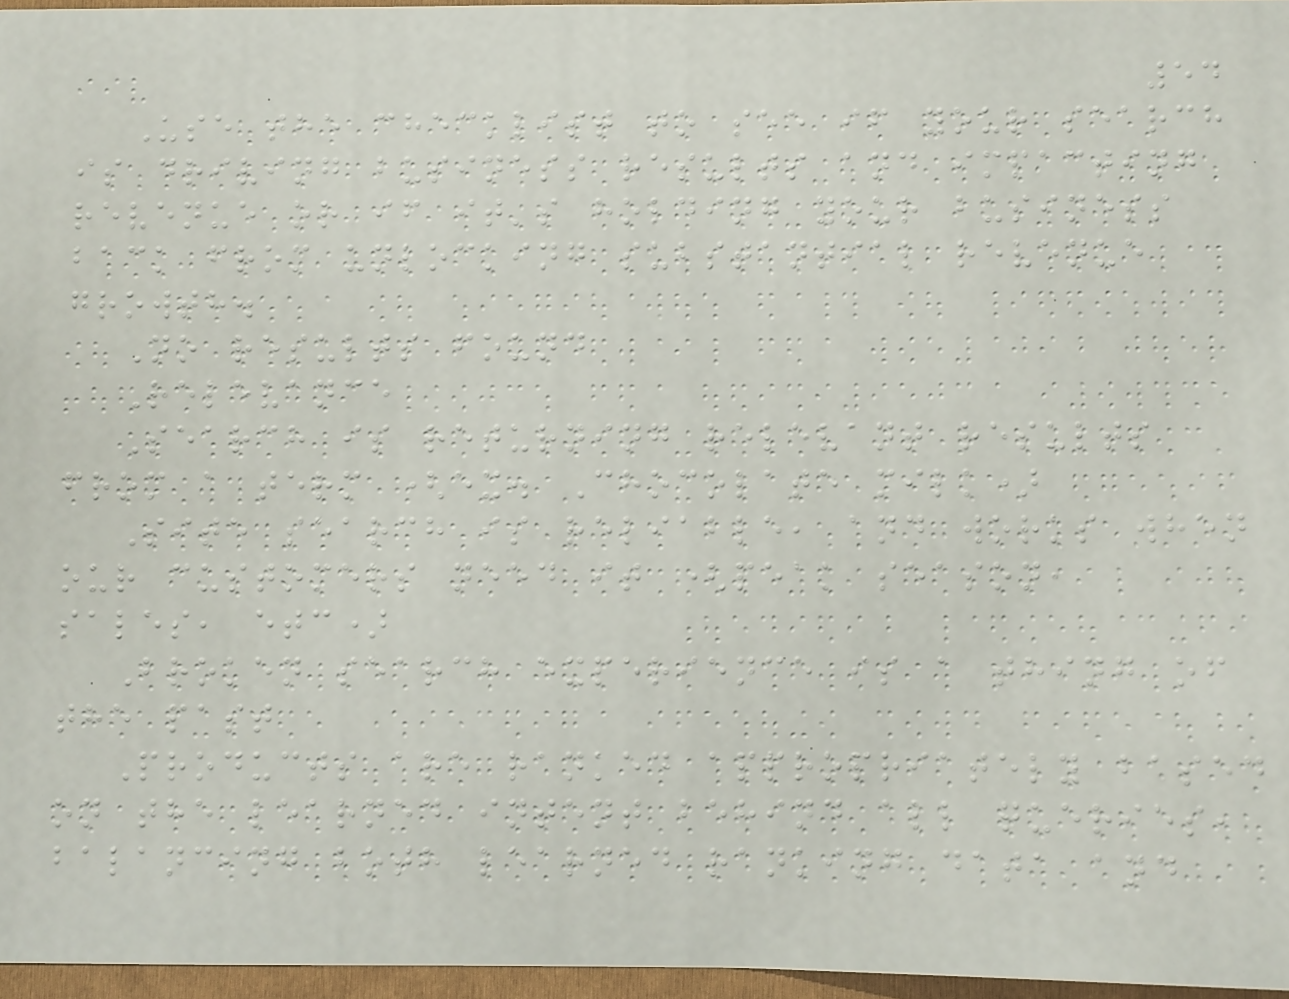54
Use the checklist to see if your search
is driving business results and impacting
revenue or if it's holding your business
back from unlocking substantial revenue
growth.
No results found
Relevance
Search is returning relevant results
from a term (ex. Chocolate milk)
Site search is reliable, and works when
our customers need it (peak season,
sales, etc)
Broken search experience is a thing of
the past
Products are ranked appropriately based
on the learned intent behind all queries,
balancing both learned ranking data and
